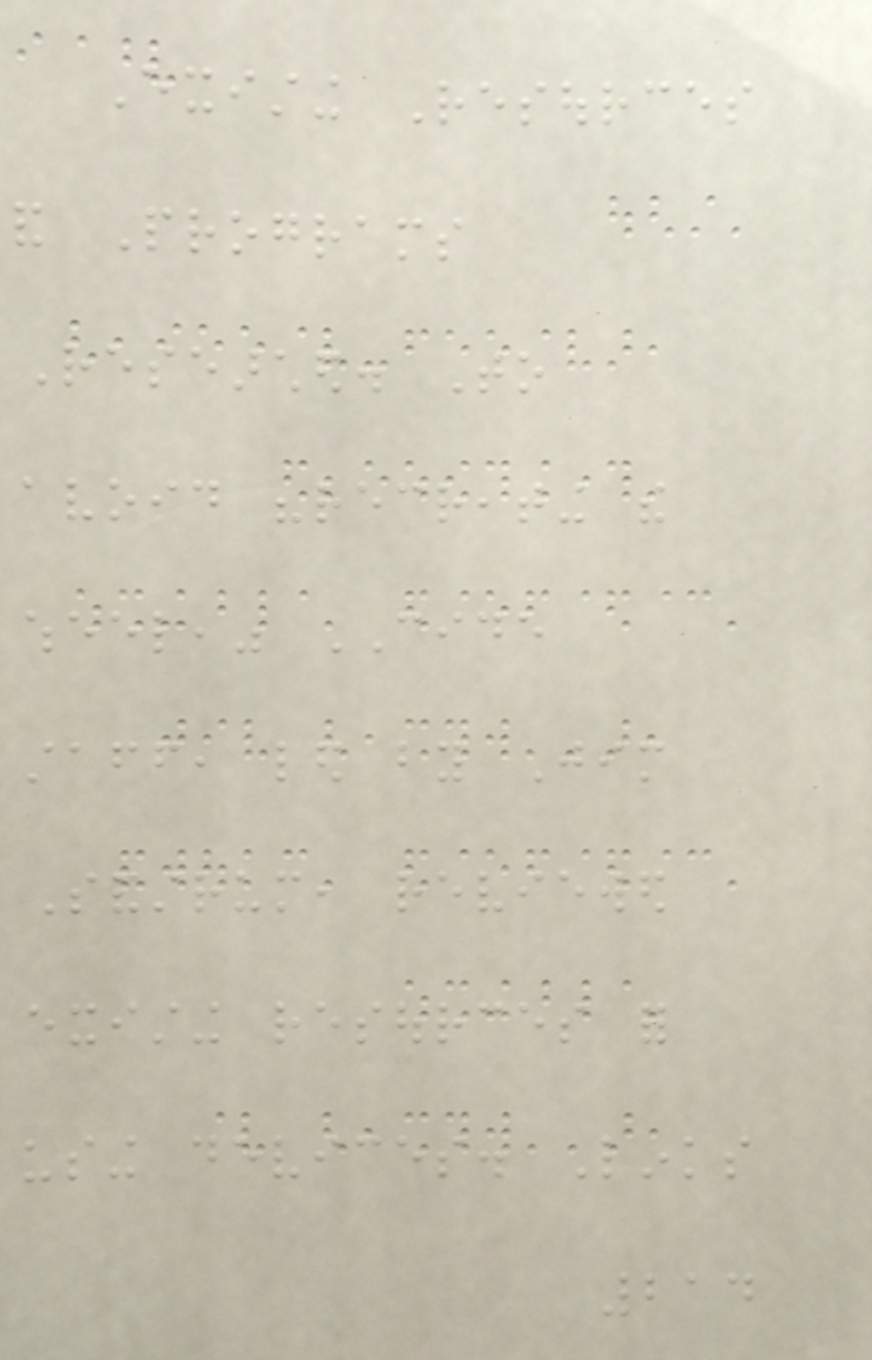Existing Resources
and Programs
Researched. To
avoid "recreating the
wheel," CIDE
staff, led by Jim
Sandstrum, reviewed
existing resources for
using devices. Links
214
